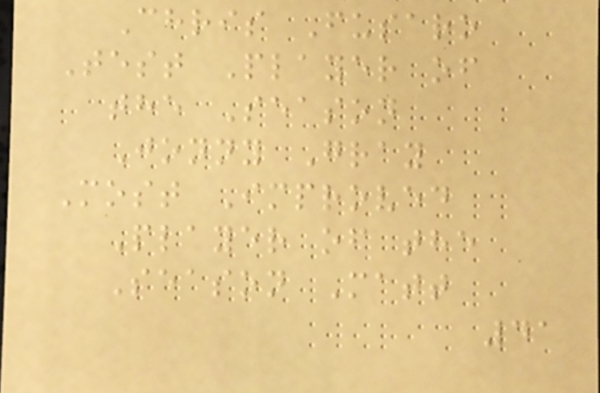Chris Fusaro
Test Player of
the Season
Jonny Gray
Most Improved
Player of the
Season Matt
41
